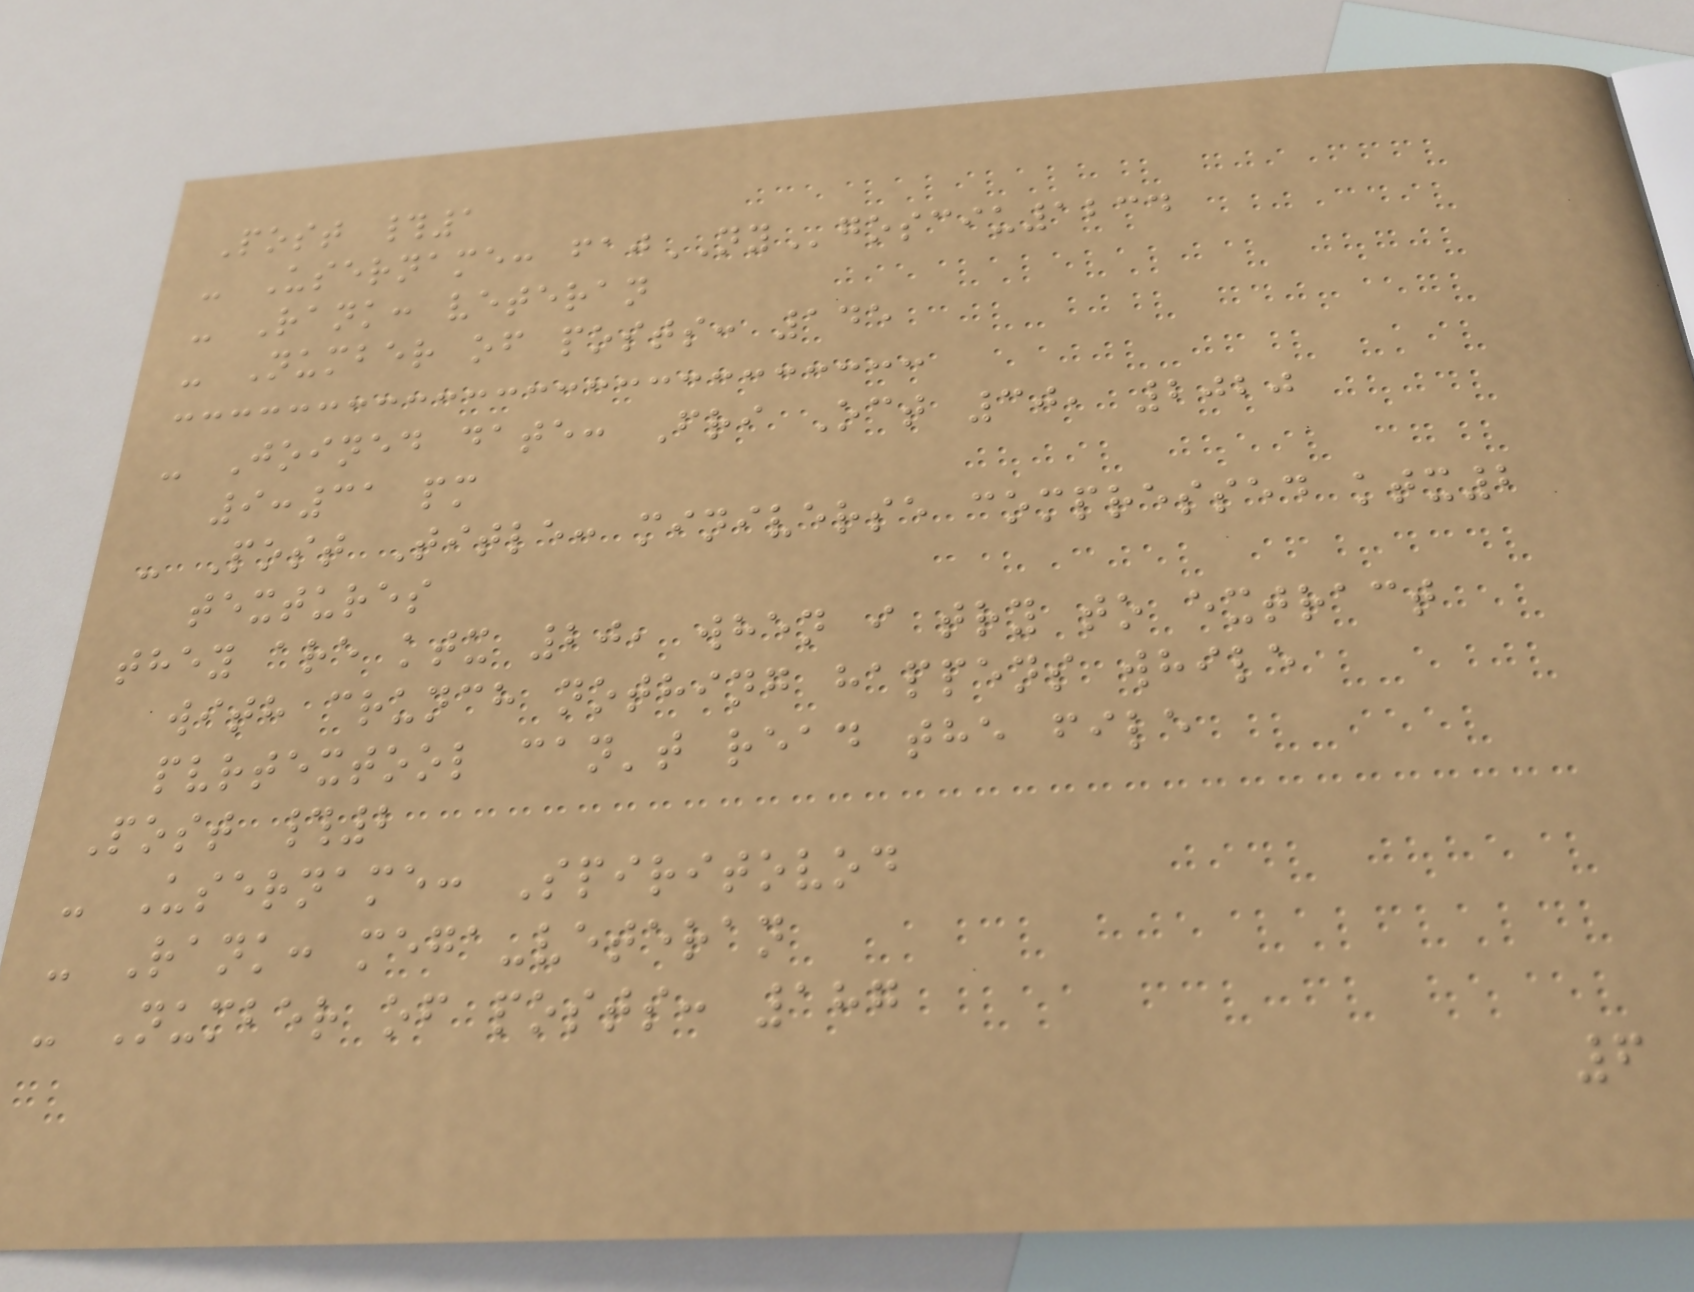Post #1
- Username: fajNYgosciu1234
- Rank: veteran
- Number of posts: 145
- Joined date: Fri Oct 30, 2020
9:31 pm
- Post Title: miniverse compressed ktx2
textures
they are ktx 20, when i try to extract
with crunch nothing happens while
pvrtextool can't read the file
Post #2
- Username: Spiritovod
- Rank: mega-veteran
- Number of posts: 187
6
